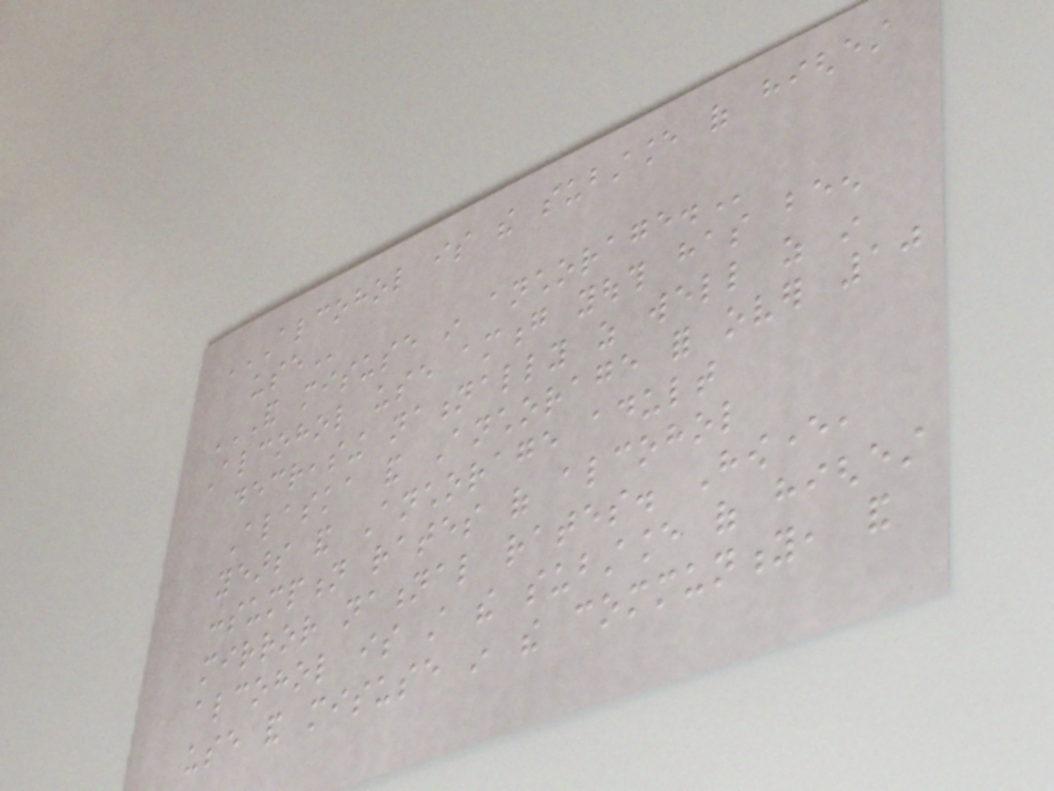ALCOHOL IS THE SUBSTANCE OF HIGHEST
USE
AND MISUSE IN ANCHORAGE.
Alcohol use among youth has been
decreasing nationally as well as in
Alaska and Anchorage for over 10
years and Anchorage adult
consumption rates of alcohol
mirror national rates. However,
alcohol is still the substance of highest
use and misuse in the community, and
